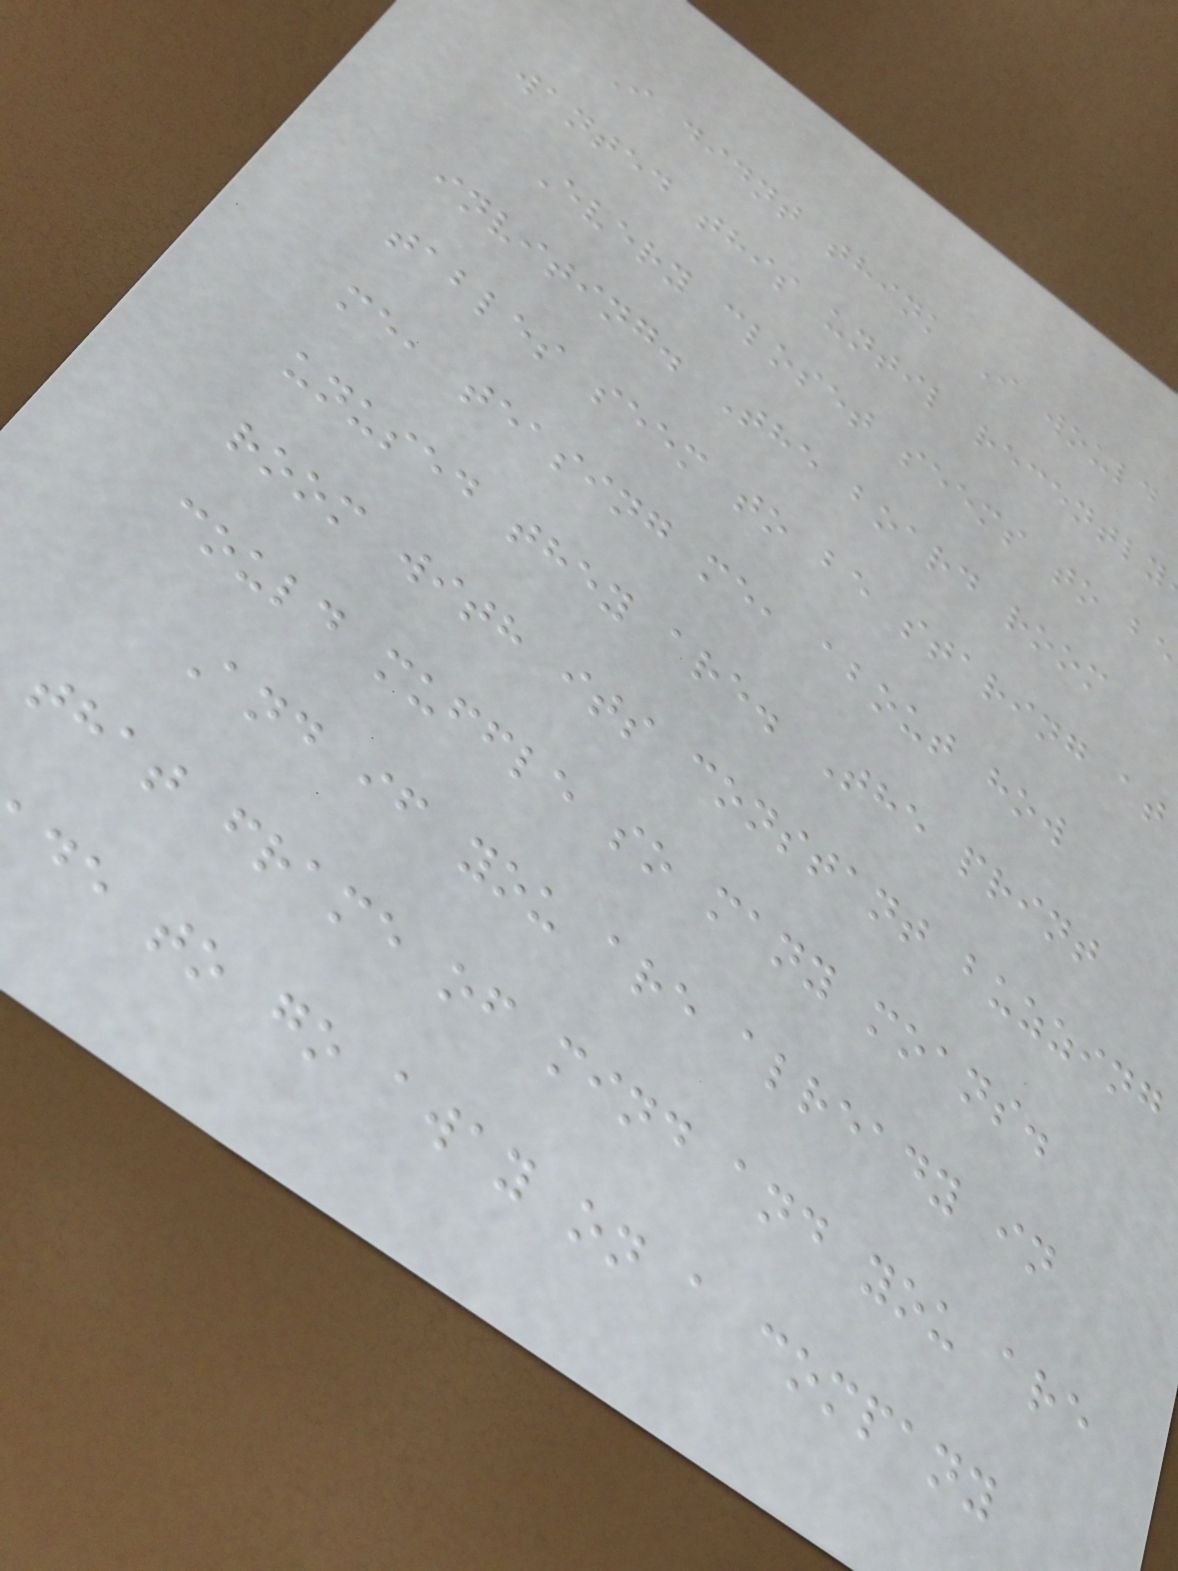I didnt think I would
wanted this until recently
Every closet seems to be
inviting. The board room
tables seem to be staring at
me, teasing me, about how
unused they are. The print
room with its constant buzzing
could muffle so many moans.
And if you are already in
that frame of mind and you are
de to go away on a company
